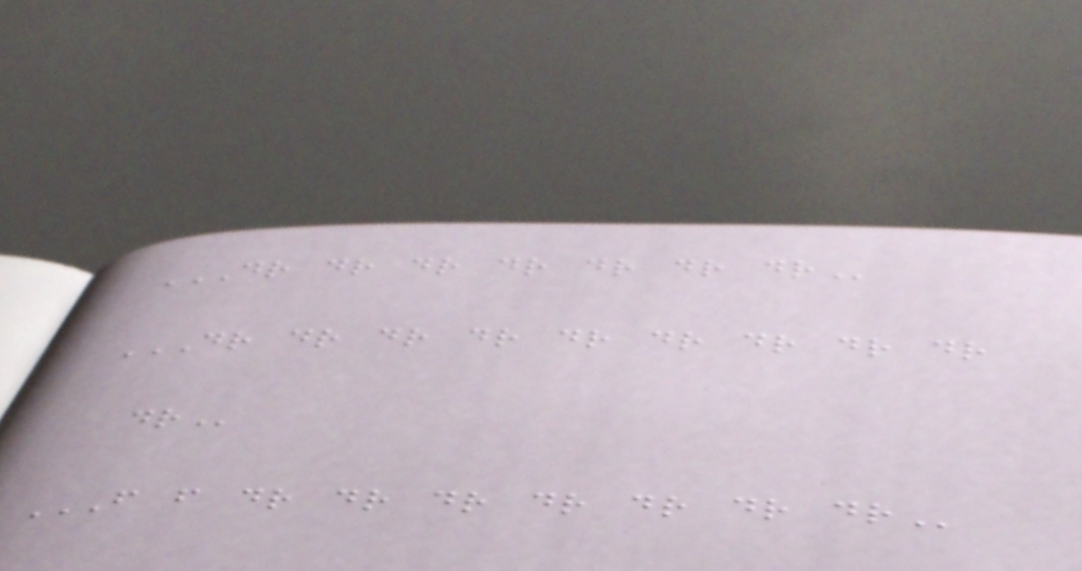DR DR DR DR DR DR DR
DR DR DR DR DR DR DR DR DR
DR
F F DR DR DR DR DR DR DR
